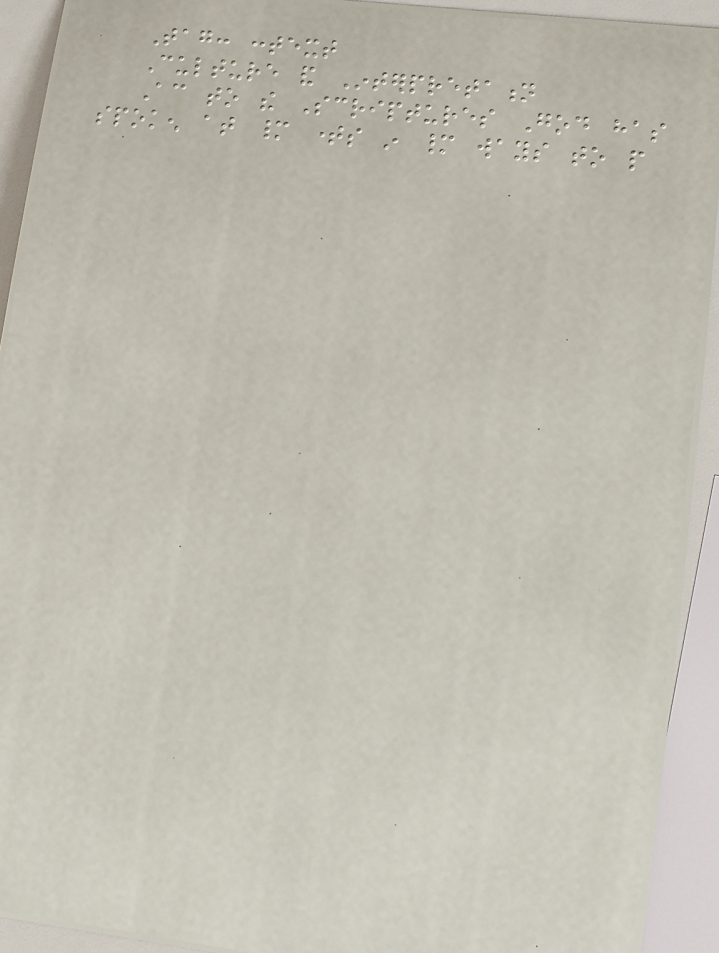Tag: context
Culture and Interpretation
According to the Scriptures God has
spoken at many times in many ways to people
